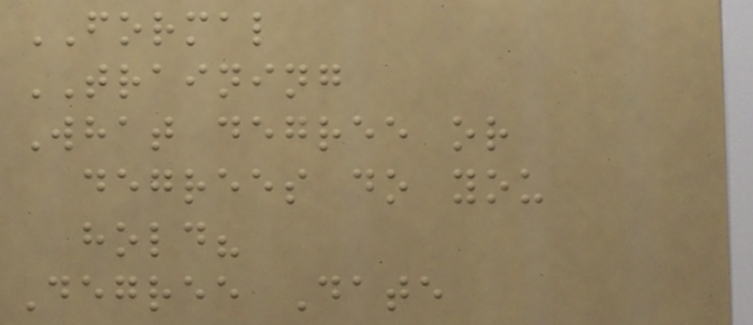FORMAL
TRAINING
What degree or
degrees do you
hold?
Degree Date
